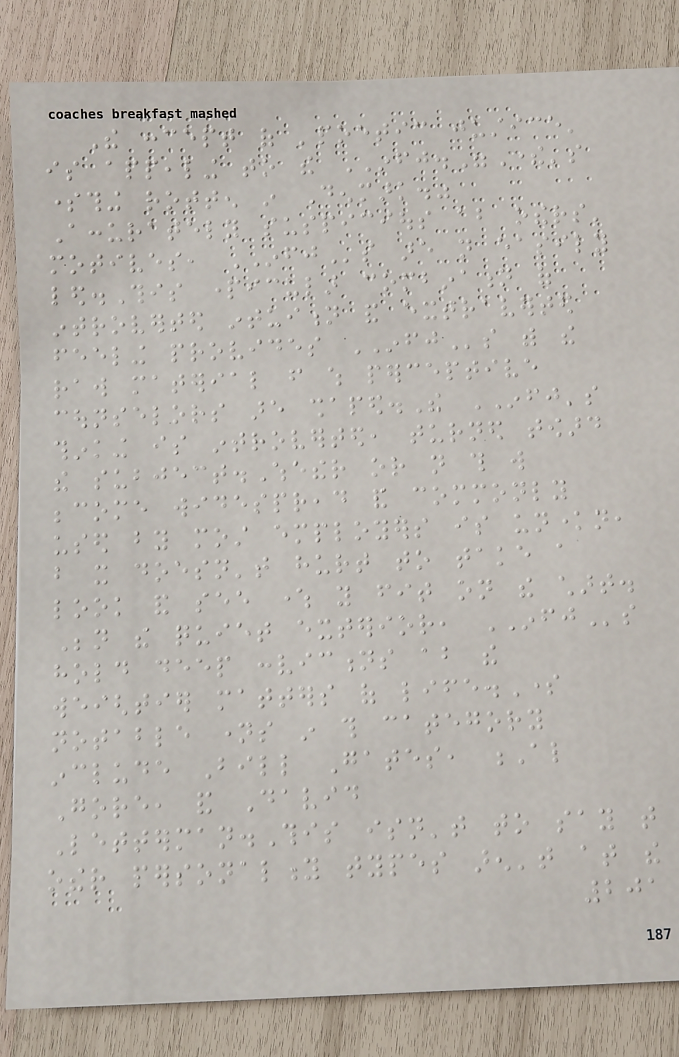The concept of 'poetic justice'
is appealing to the INFJ."There's
something rotten in Denmark."
Accurately suspicious about others'
motives, INFJs are not easily
led.This particular combination of
introverted intuition and extraverted
feeling provides INFJs with the
raw material from which perceptive
counselors are shaped.The INFJ's
thinking is introverted, turned toward
the subject.Whether or not this will
become widespread and commonly
used by most employers is unknown,
but it doesn't hurt to take a
look and see where you fit on the chart.
Beneath the quiet exterior, INFJs
hold deep convictions about the
weightier matters of life.Some
notable names in this category
include Bill Gates, Al
Gore, and David
Letterman.This isn't to say that
other personality types aren't at the
201
